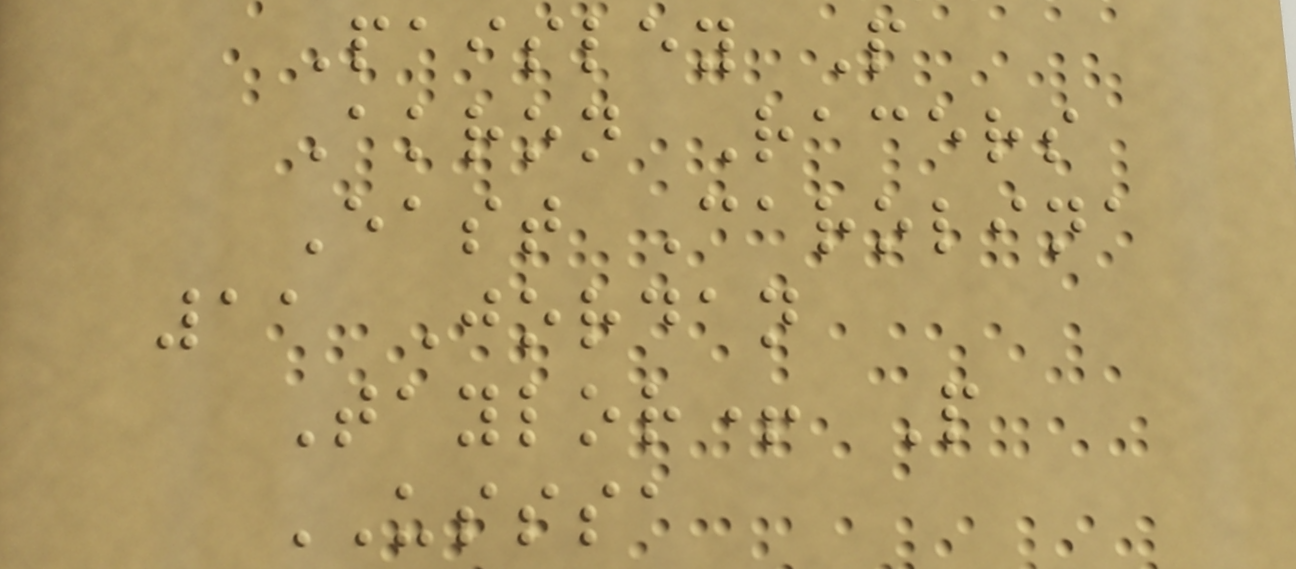Paisley P
Akron Racers
East Carolina
11 Jordan
Taylor+ P
USSSA
